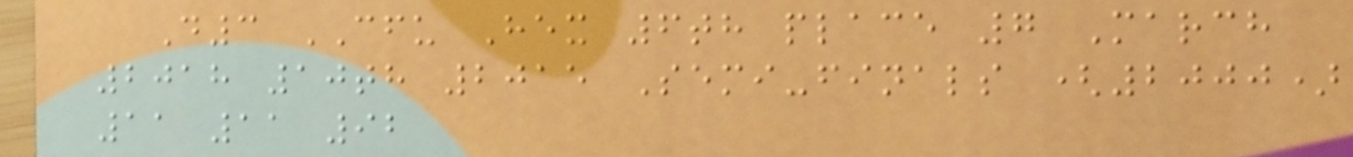D3 CFU Hex 6th place 7 March
2018 10th 2015 Semi-finals (2000)
11 11 92
